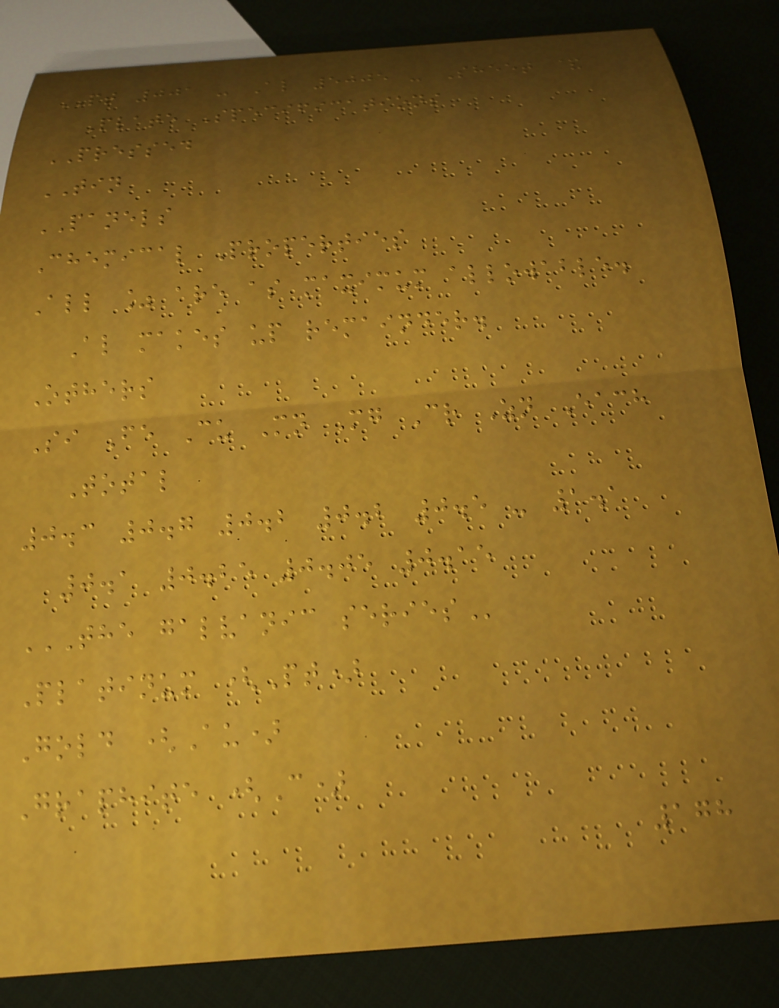PT 001 - Al 5005 - Sheet &
Plate Specifications
PRESSED
TIN
PANELS
Chemical Properties
All % are as maximum allowable.
Al makes up remainder.
Others
Si Fe Cu Mn Mg Cr Zn Each
Total
0.3 0.7 0.2 0.2 0.5 - 1.1
0.1 0.25 0.05 0.15
THE GALVANIC SERIES
Platinum (Pt)
Gold (Au)
Graphite (C)
178
